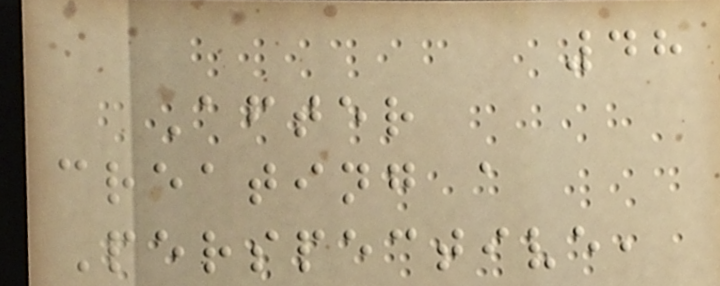48
After
creating a
Perspective,
